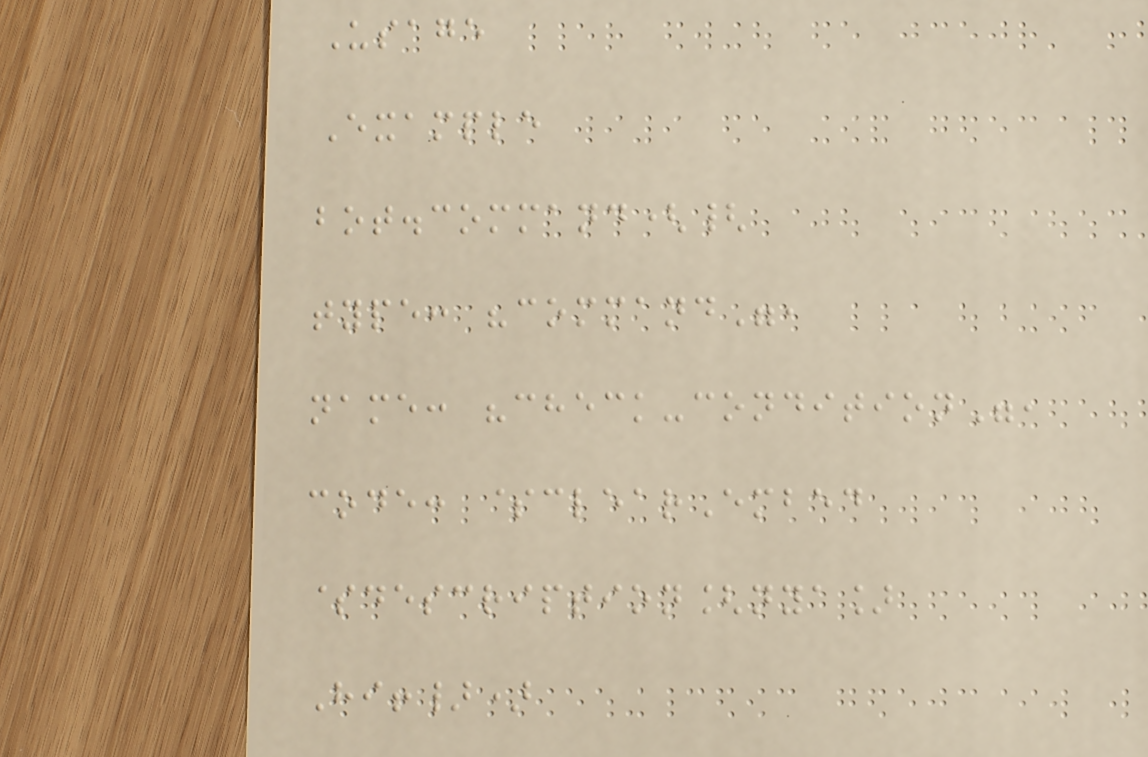Usage
Example
bot.command({
type: "command",
name: "check-condition",
code: $clearEmbed
$description[nya]
Hi!})
